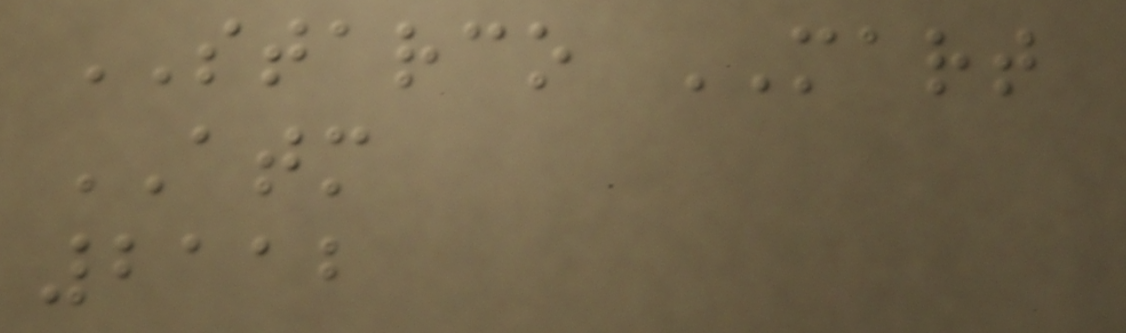STARCO MART
ATM
2112
